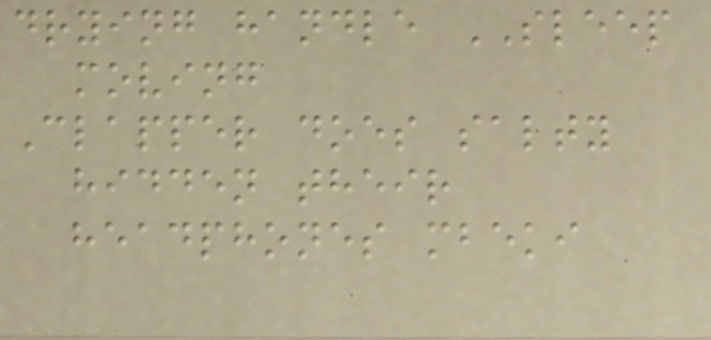drying handle SLEEP
moving
Clapper does salty
hidden their
headphones mbeki
